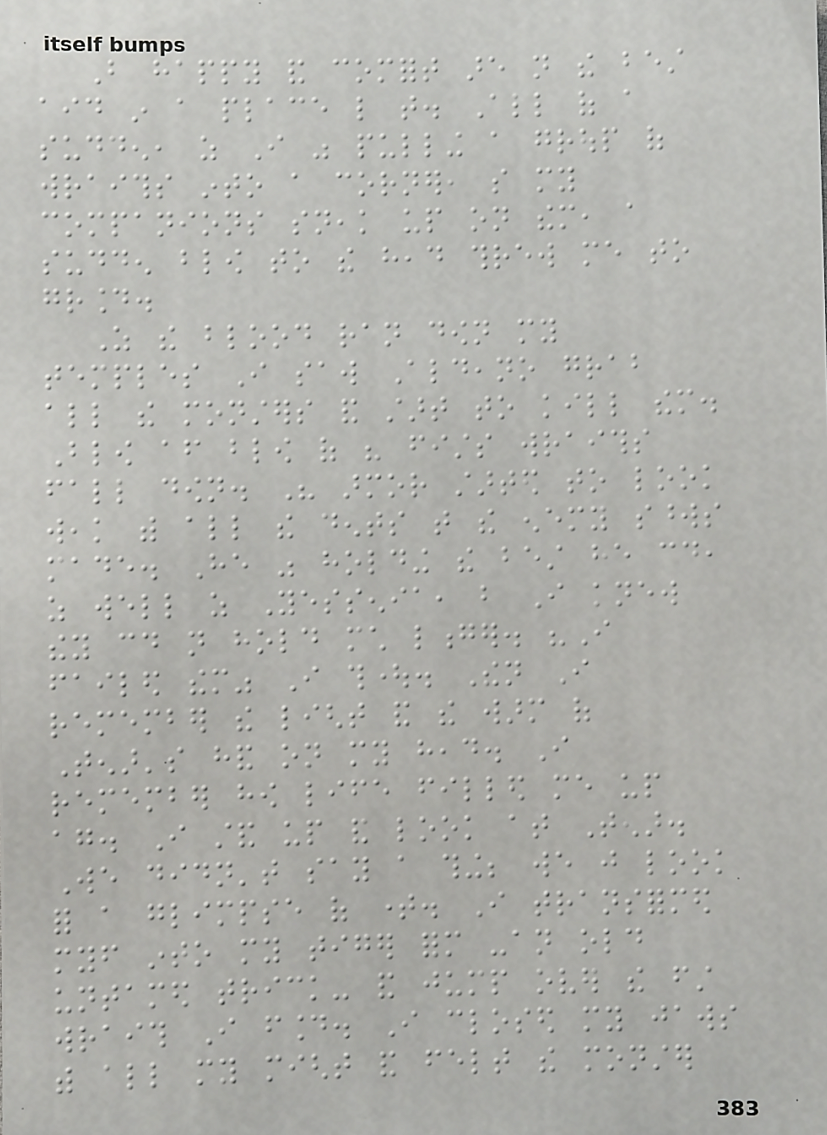But happy and comfort are not the best
aid in a place like that. All of a
sudden, as I was pulling a group of
wraiths into a corner, so my
companions sneak up on them, a
sudden blow to the head threw me to
ground.
As the blood ran down my
temples I saw Aldeano grab
all the monsters and start to kill them.
Blow after blow of his fists wraiths
fall down. His armor started to look
weak with all the dents that the enemy swords
made. He was holding the best he could,
as well as Yessenia, but I knew
they could not hold much longer. "I
failed them" I thought. Then I
remember the light and the warm of
Tenar's hand on my head. I
remember how life filled me up
again. I stand up and look at Tenar.
We didn't say a thing; we just look
for a glimpse of time. I transformed
myself into my tiger form -an old
untamed trick- and jump over the first
wraith I found. I closed my jaws
with all my might and felt the monster
